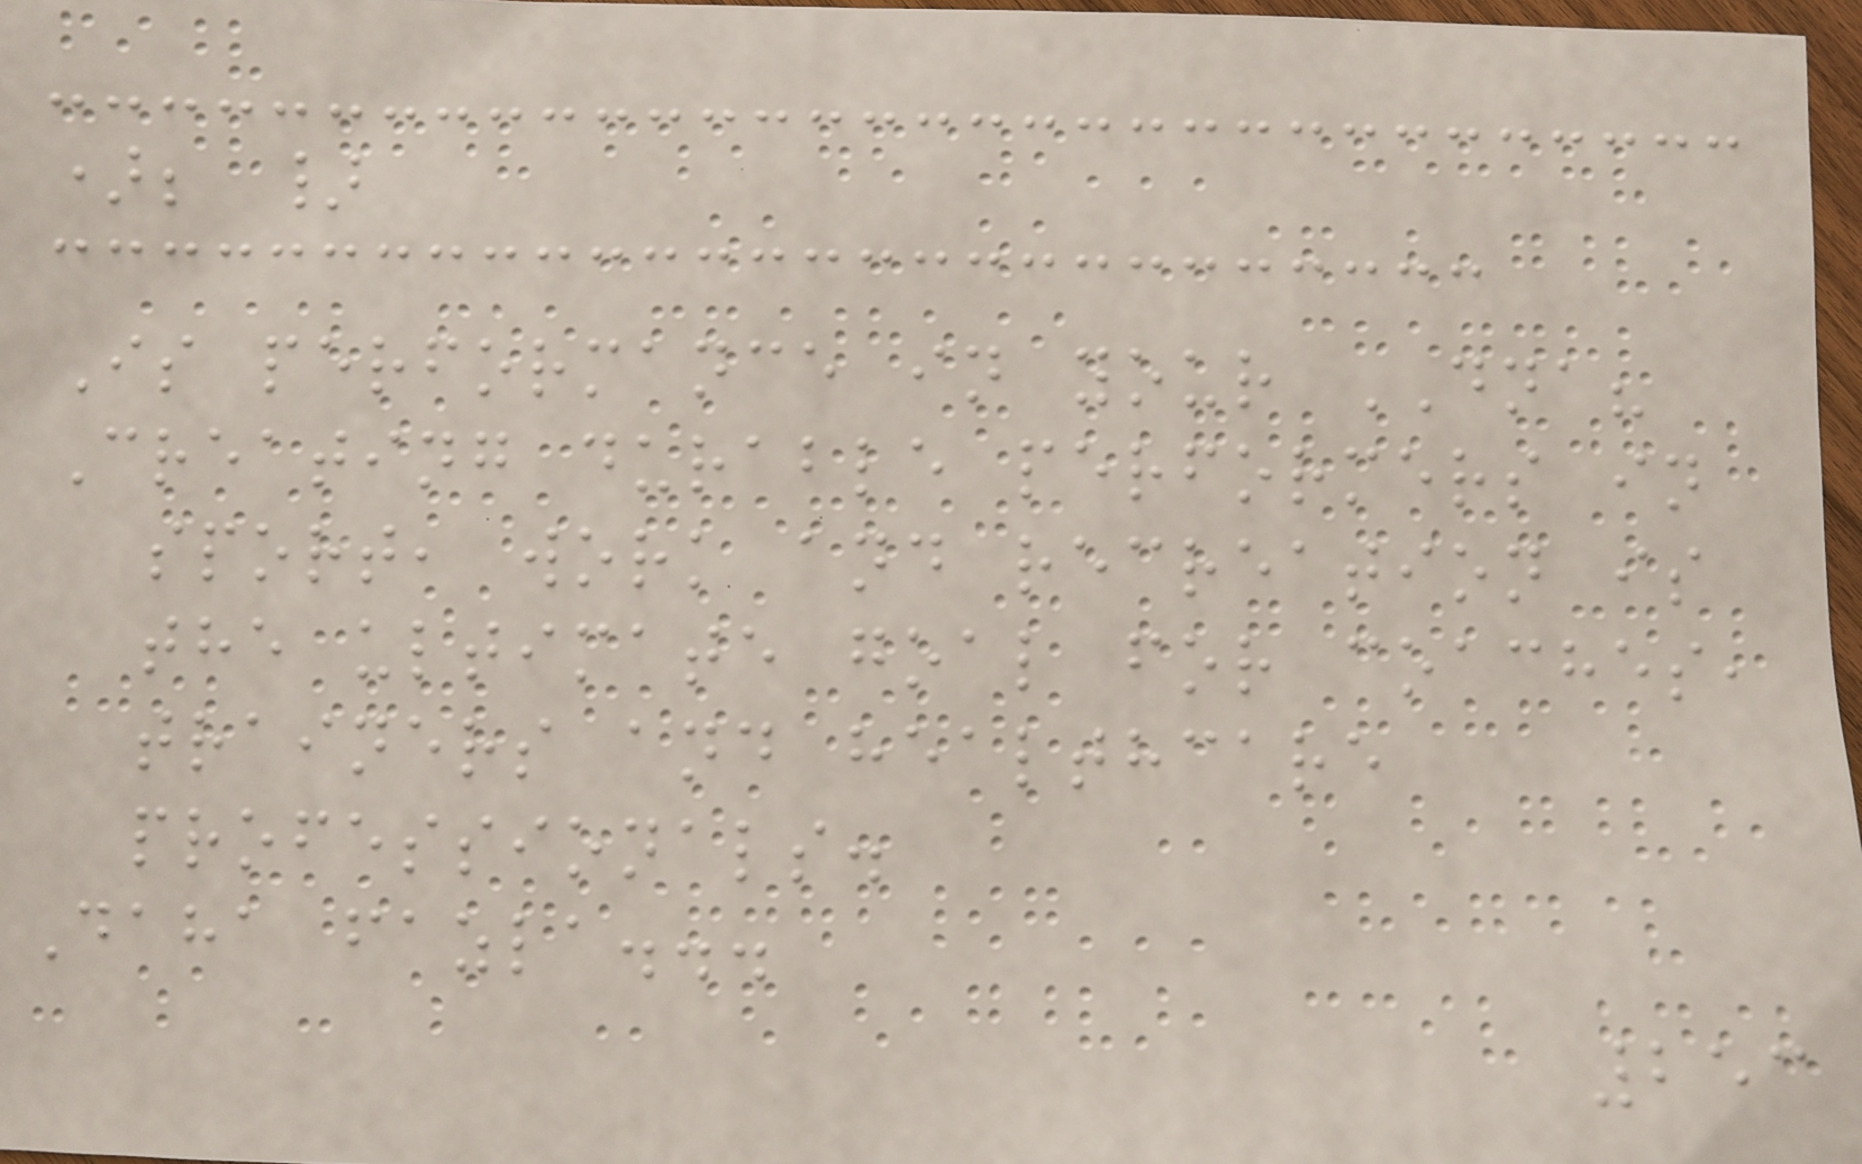); }
Is performance in your DNA?
Creating durable performers in
sport, work and recreation is
the ultimate goal for coaches,
trainers and healthcare
professionals.
Daha fazla...
253
